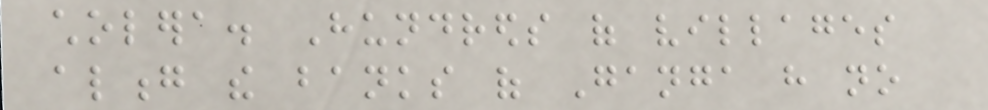cholera. Hundreds of villages
along the banks of Ganga have no
